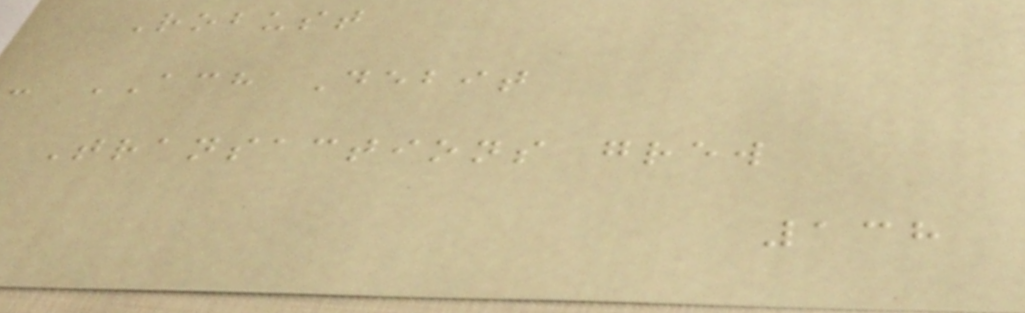Robust
- ACH Debit
Transactions grew
138
